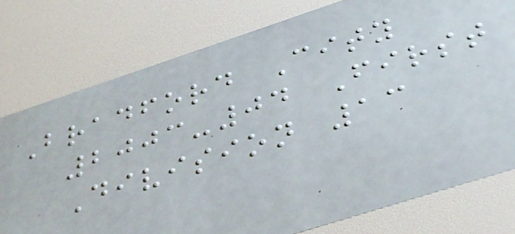Bradford City
2003-04 First
Division 13
